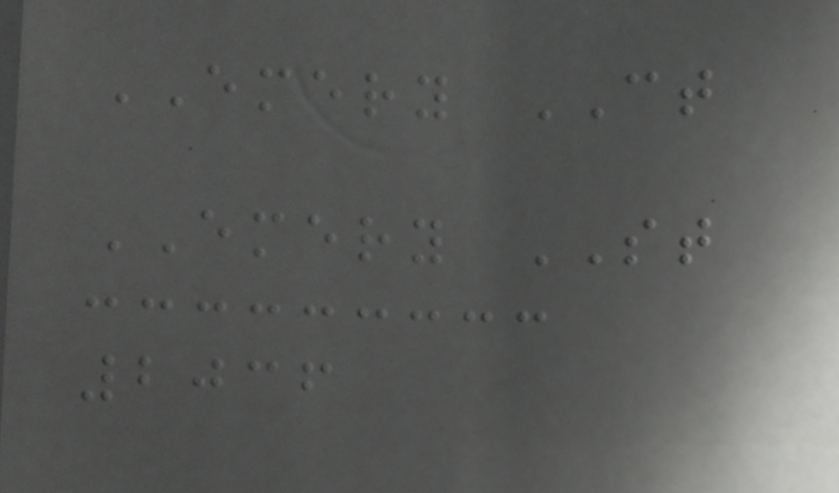EMERY CT
EMERY ST
2036
